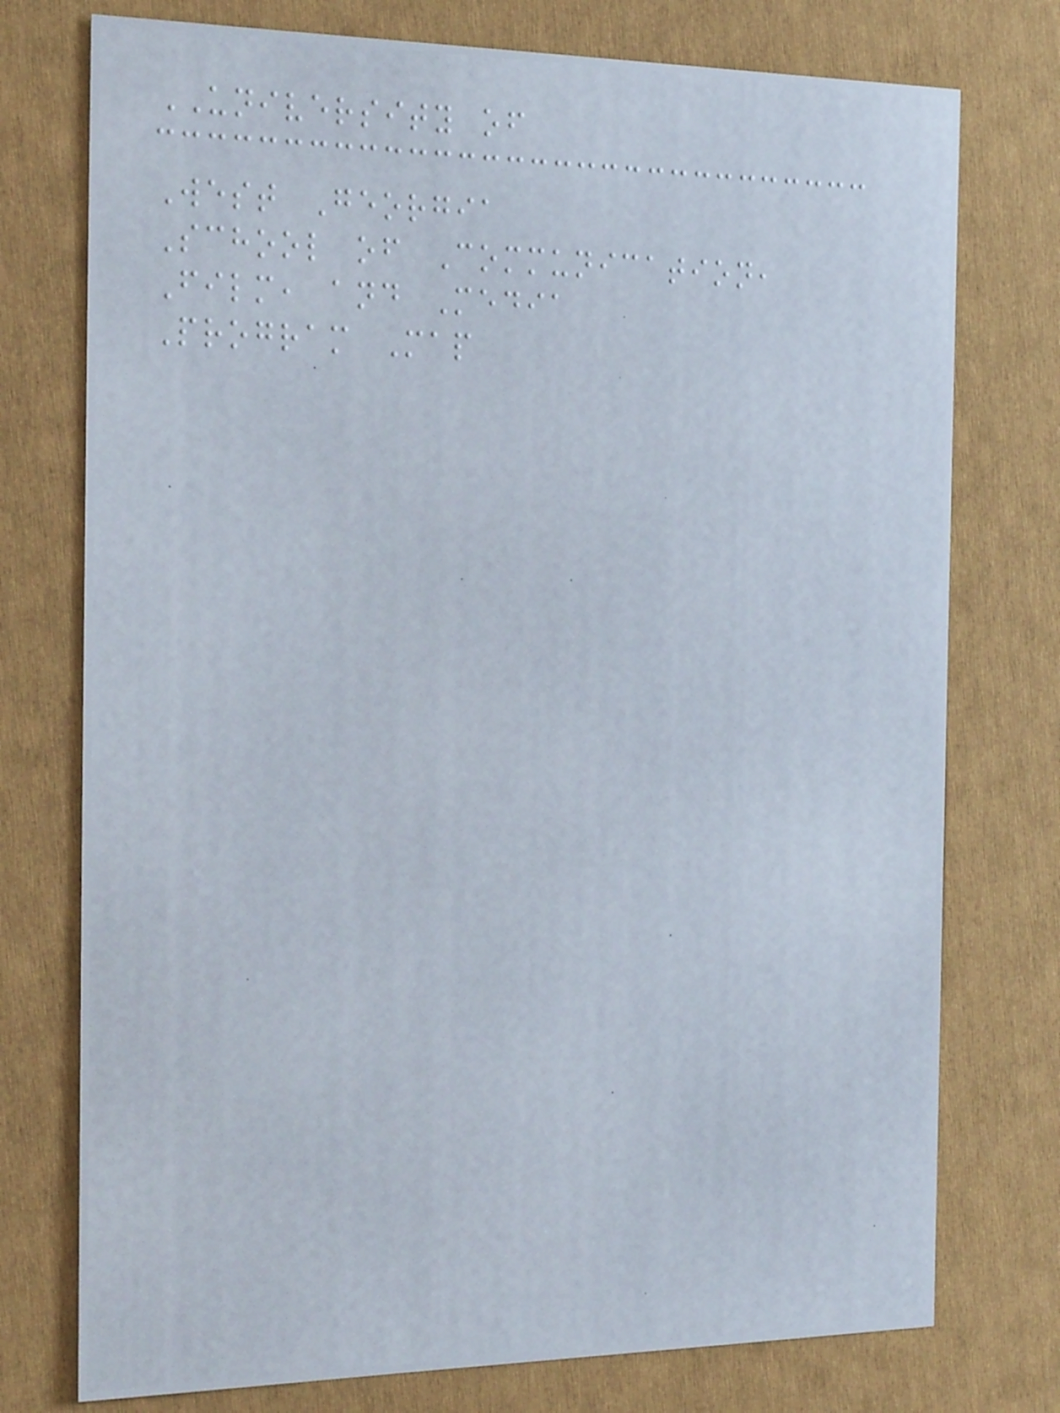UNIVERSITY of
West Georgia
School of Communication,
Film, and Media
Program Map
